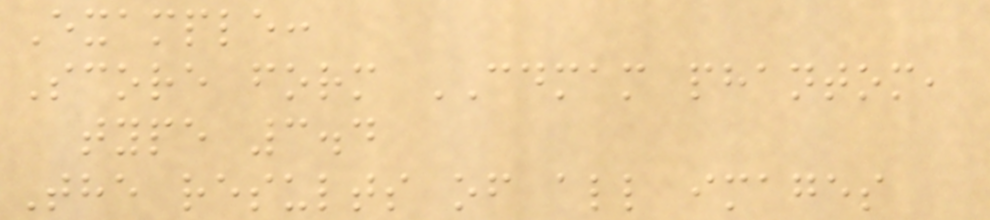Example:
Score form CDMAM phantom,
type 3.4
The results of all images
